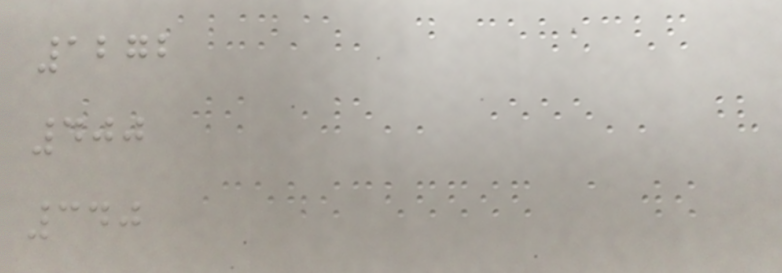1272
400
340
